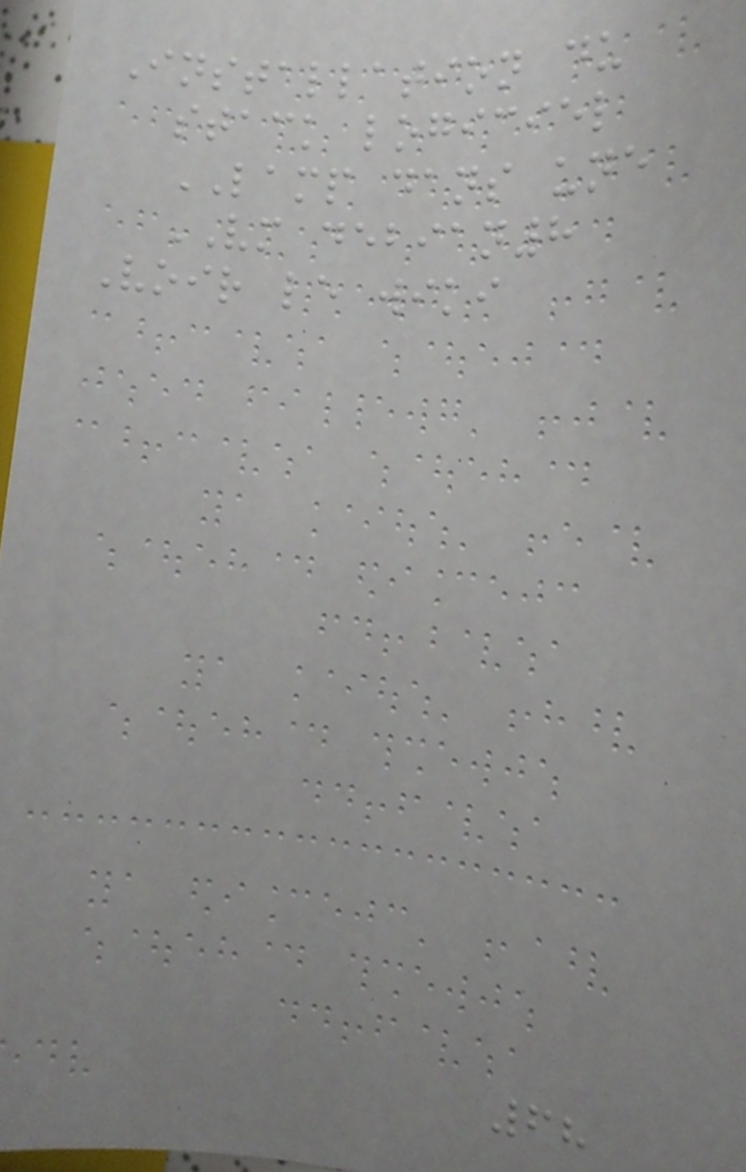Installation du
stack logiciel
LAMP dans une
VM debian8
Voir le wiki
68
